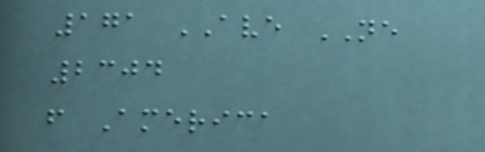171 AVE NE
2304
f America
